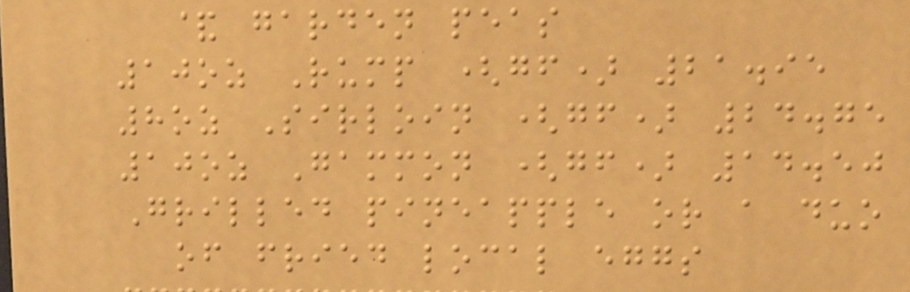& garden peas
10oz Rump (gf) 21.95
8oz Sirloin (gf) 24.75
10oz Gammon (gf) 14.50
Grilled pineapple or a duo
of fried local eggs
